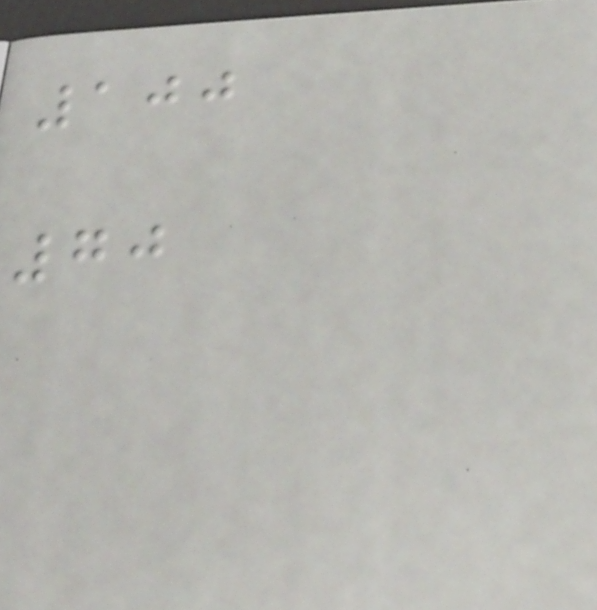100
70
